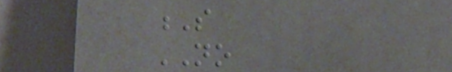S
NO
